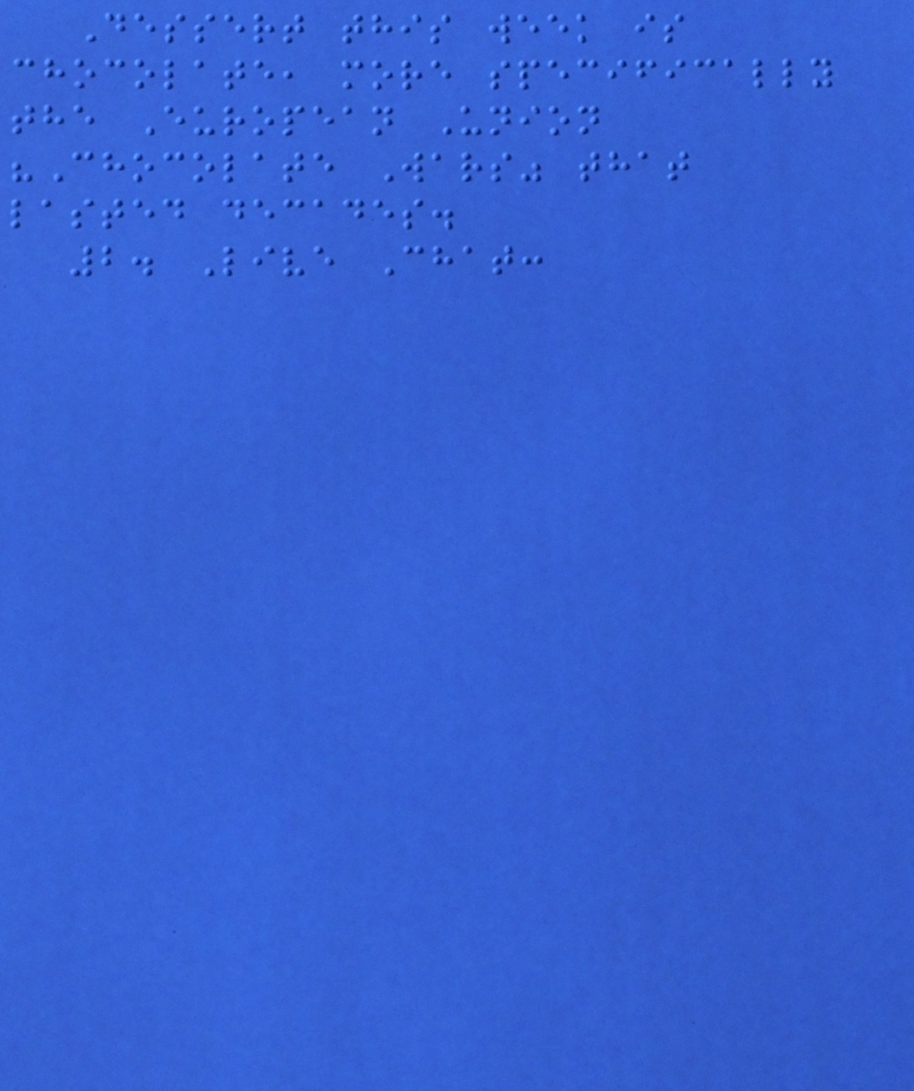Dessert this week is
chocolate, more specifically
the European Union
"Chocolate Wars" that
lasted decades.
2. Live Chat:
